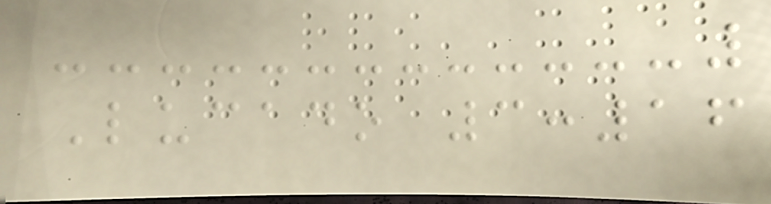Lucado 3:16
